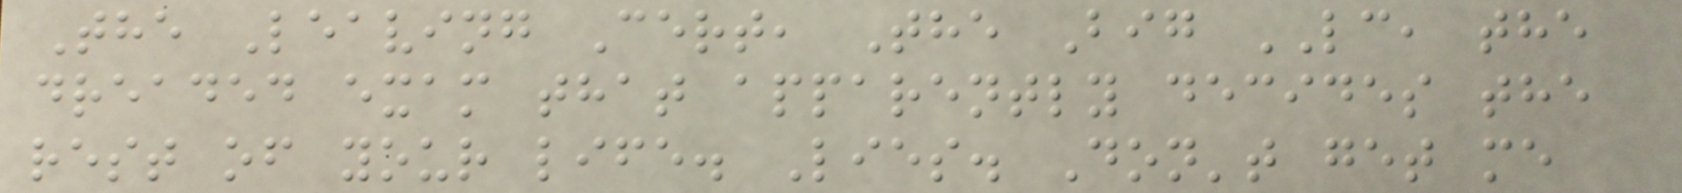The Leaving Cert, The Big LC, the
dreaded exam that apparently decides the
rest of your life. Lies. Don't get me
